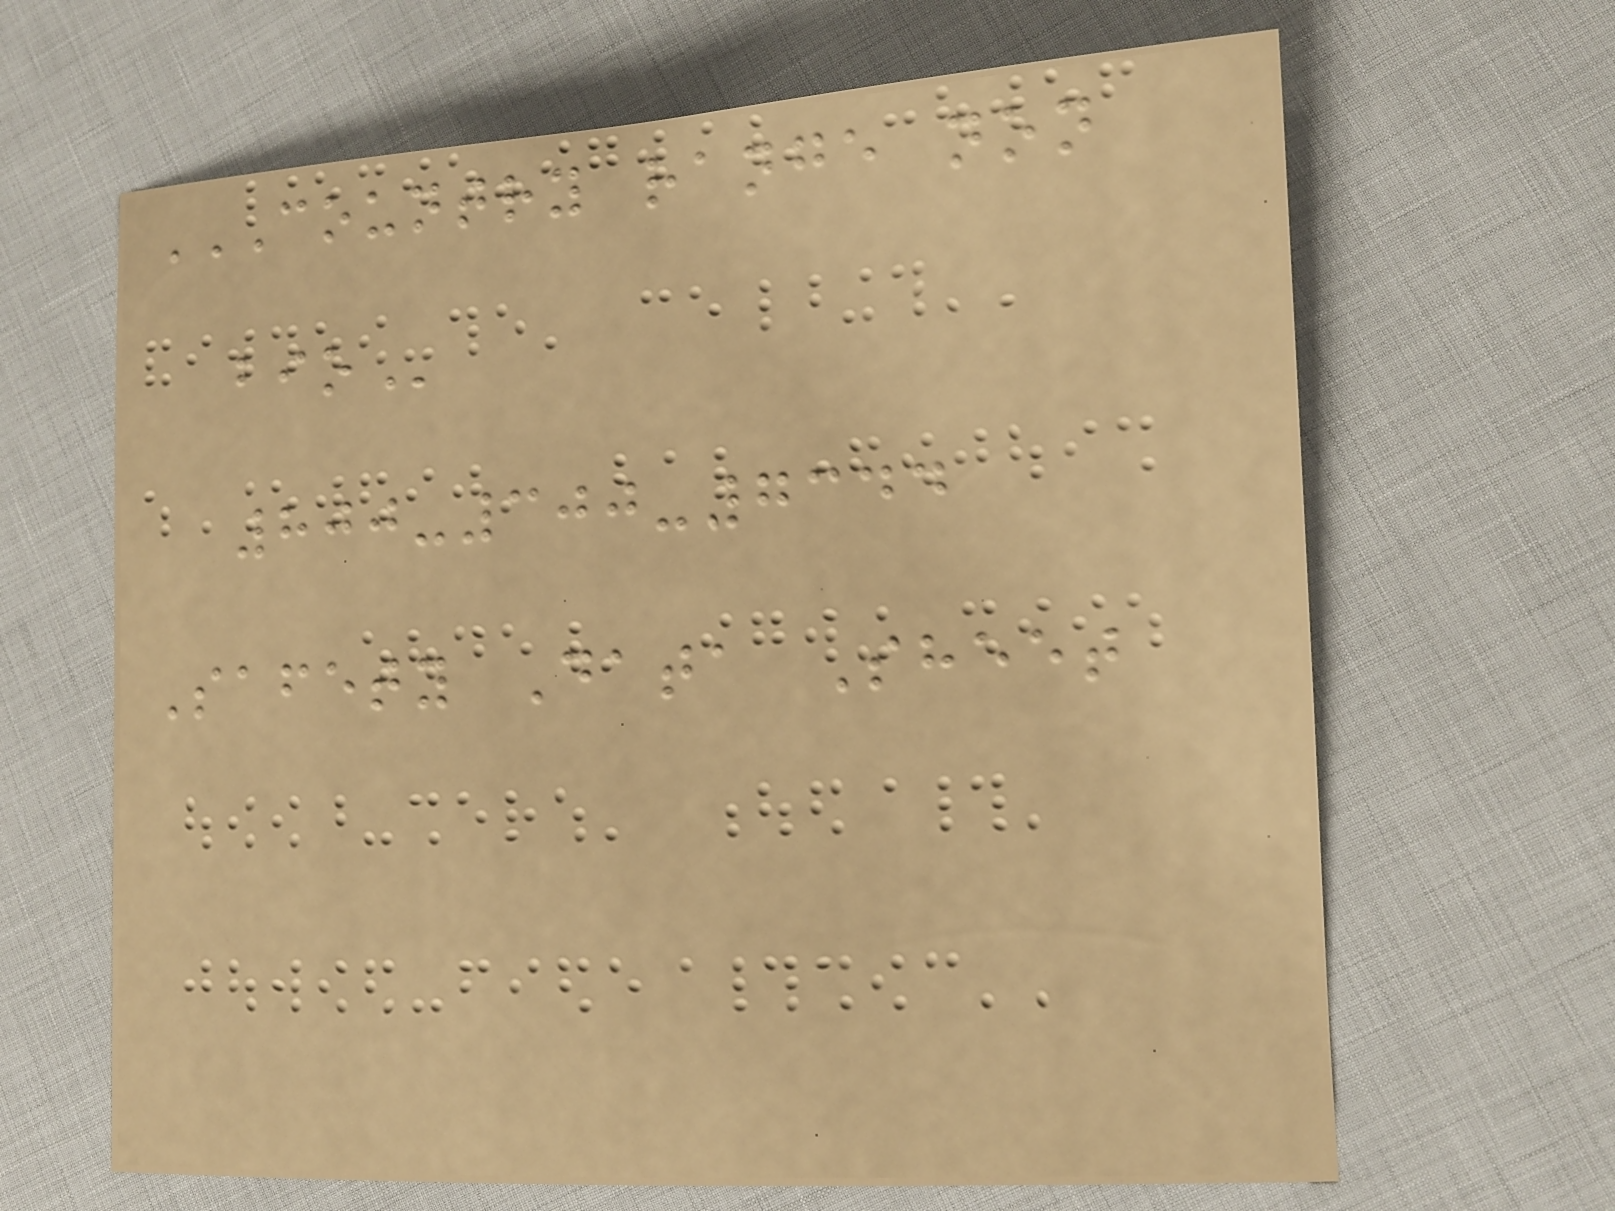COUNTRY RANGE NON
BIO
800-300-7344
Safety Data Sheet
